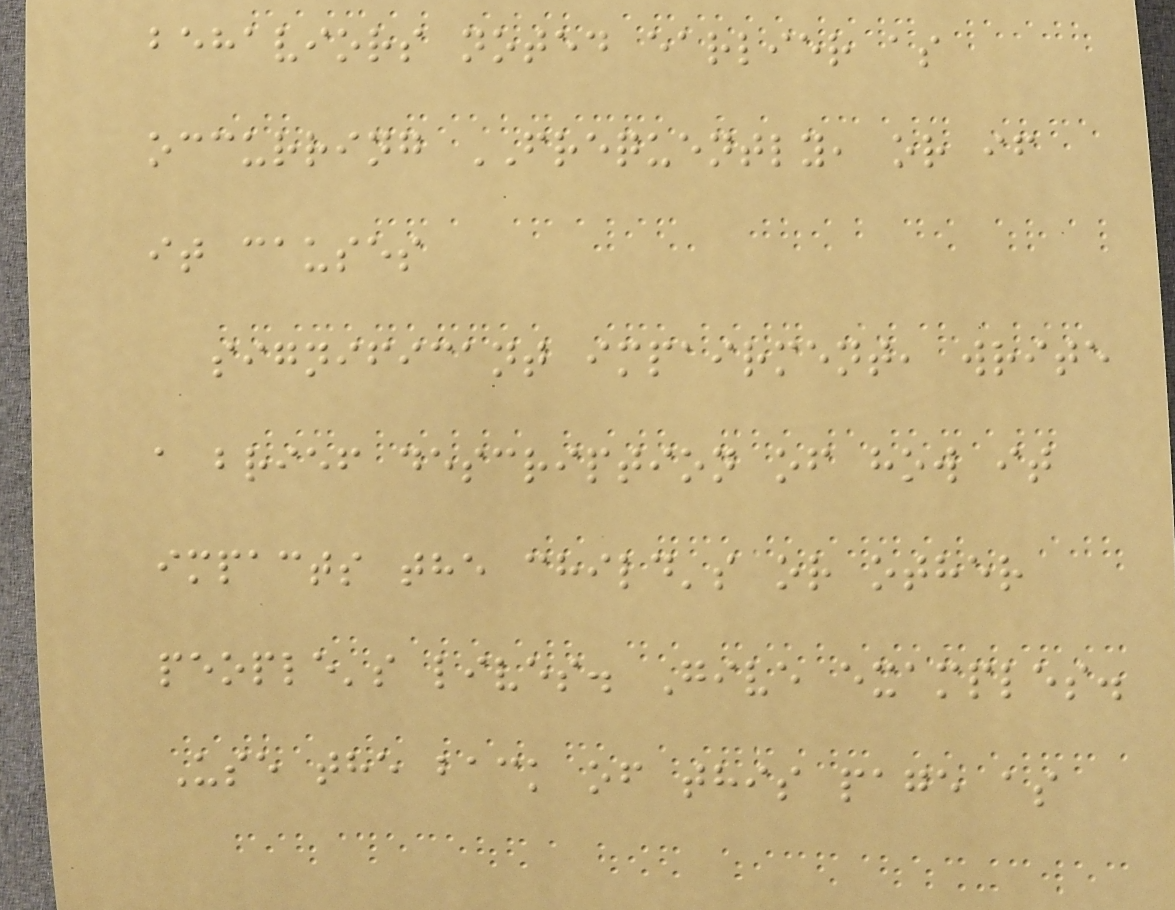behaviors noted earlier as
occurring FREQUENTLY, or if
it causes
significant impairment, write
a brief description of how it
impacts the child's or other
people's lives. Give examples.
Use the back of this page as
